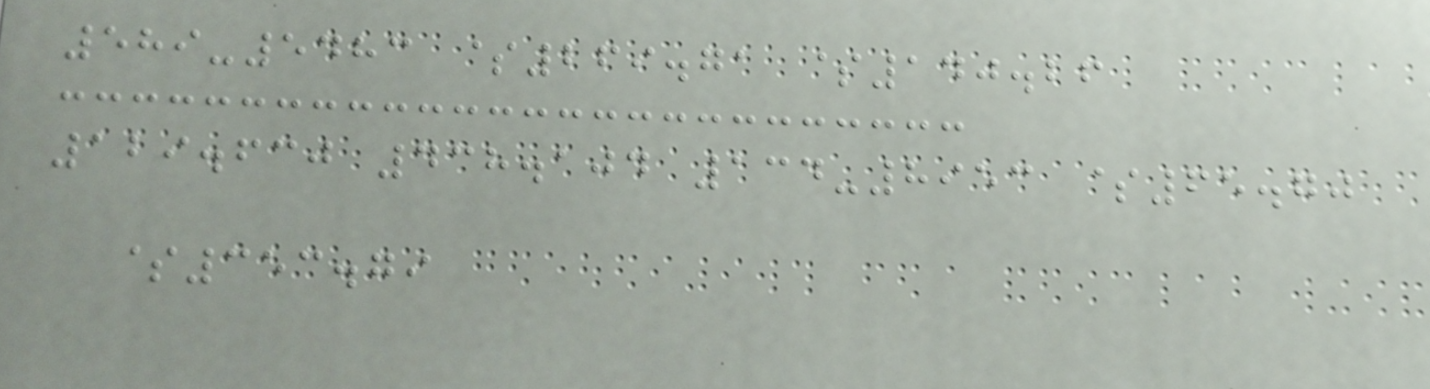589-5483 $269.71 $140.26
129.630 438.104 134-8953 $65.70
$353.79
